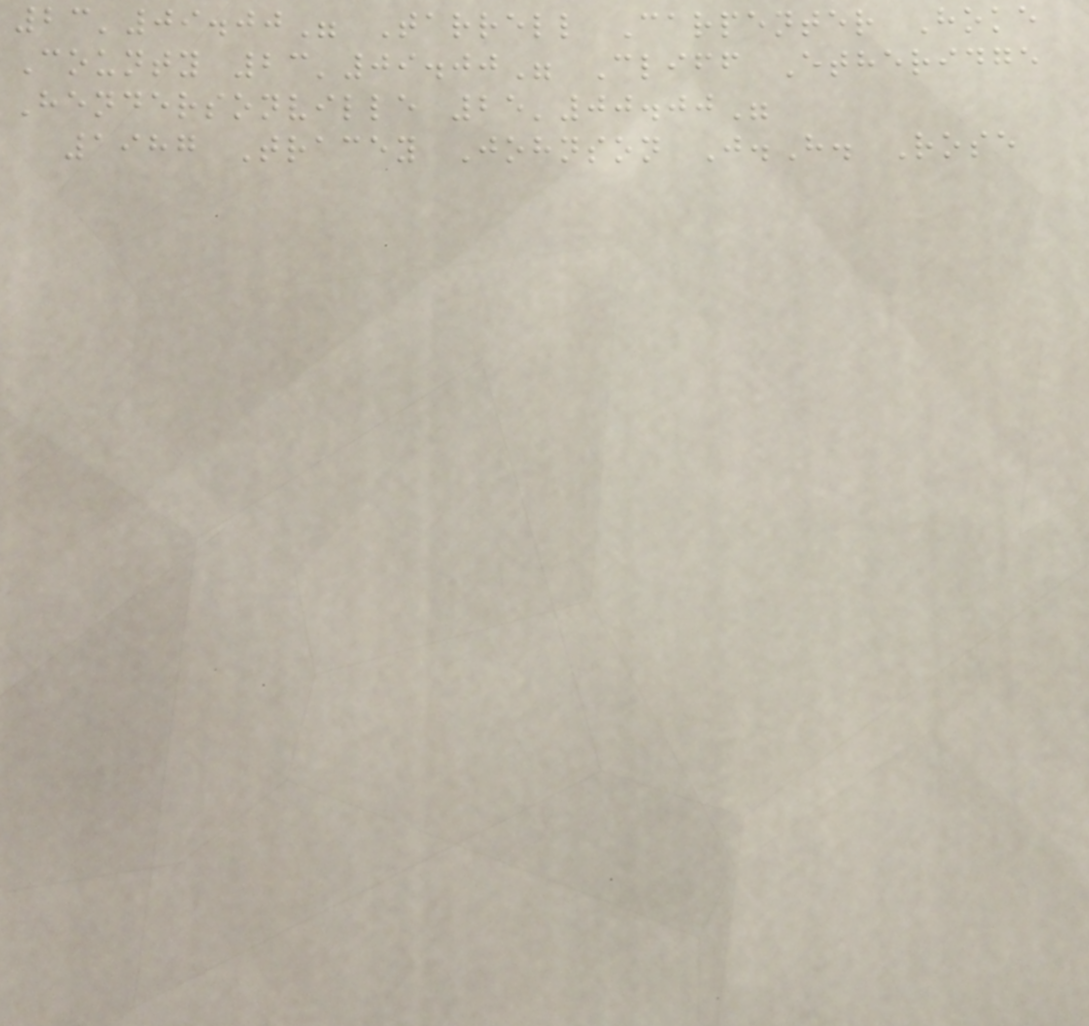23'09.00" Tarrell Carpenter Hoke
County 23'09.00" Cliff Etheridge
Hendersonville 25'00.00"
1987 Tracey Johnson J.H. Rose
